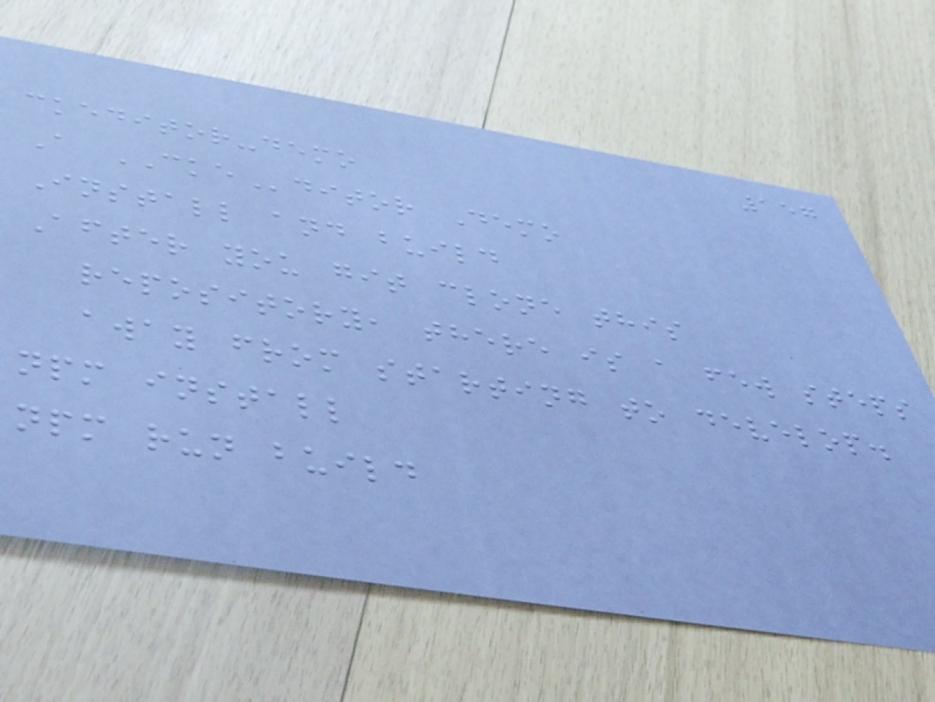157
ckeditor-demo
A CKEditor Demo
Install and build
After you git clone this
repository, there is a few steps
away from starting to develop.
npm install
npm run build
